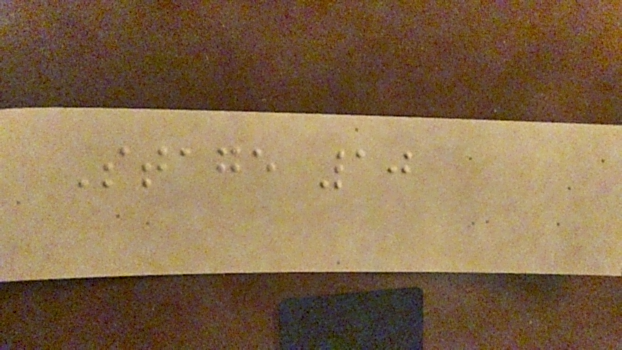Stage 10
